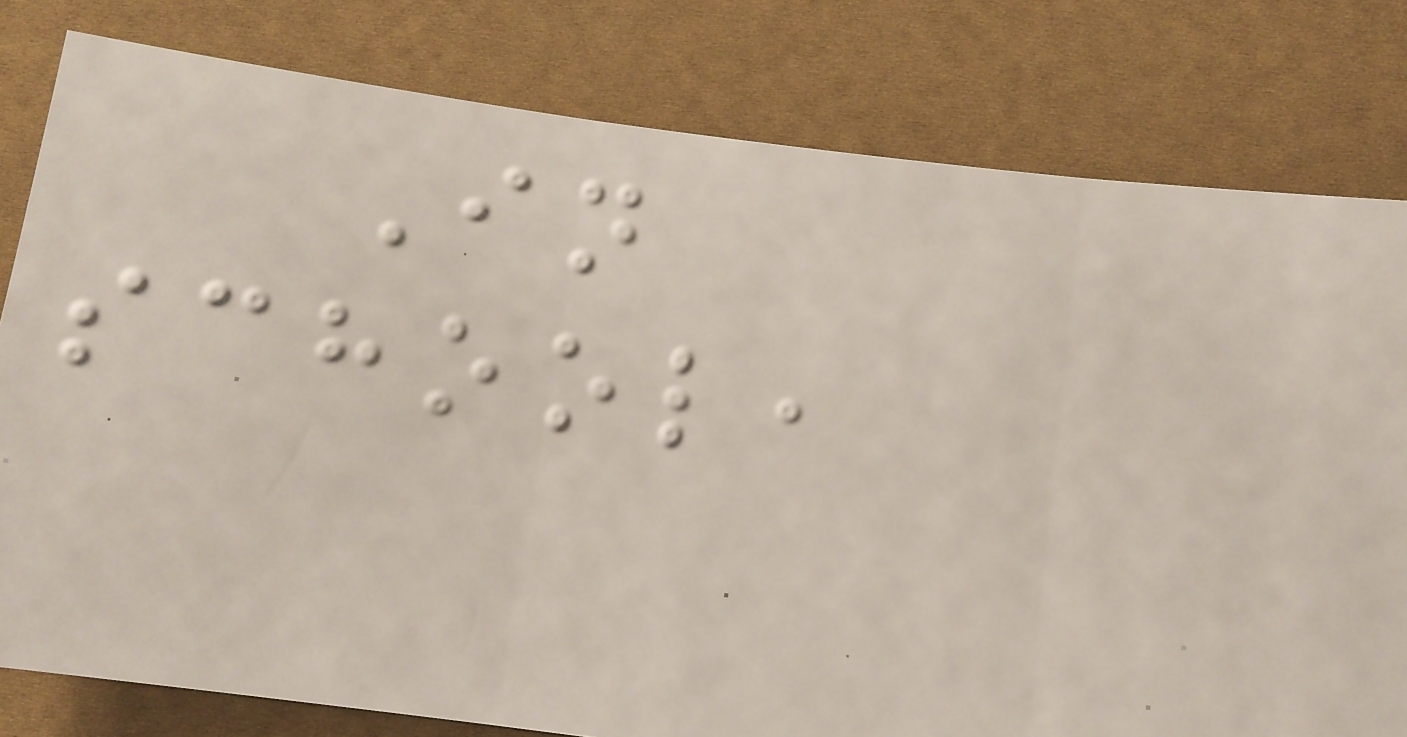In
school,
